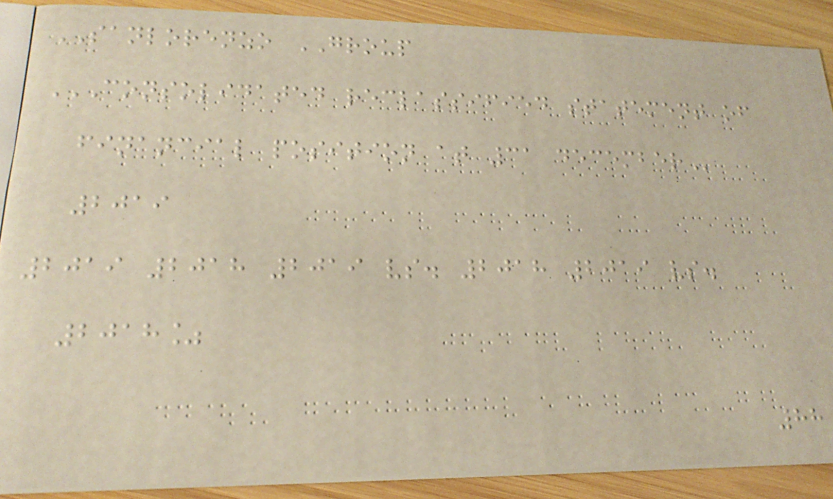SANLORENZO GROUP
CONSOLIDATED RECLASSIFIED STATEMENT OF
FINANCIAL POSITION AT 31 DECEMBER
2019
2019 2018 2019 vs. 2018 2019 vs.
2018%
88
